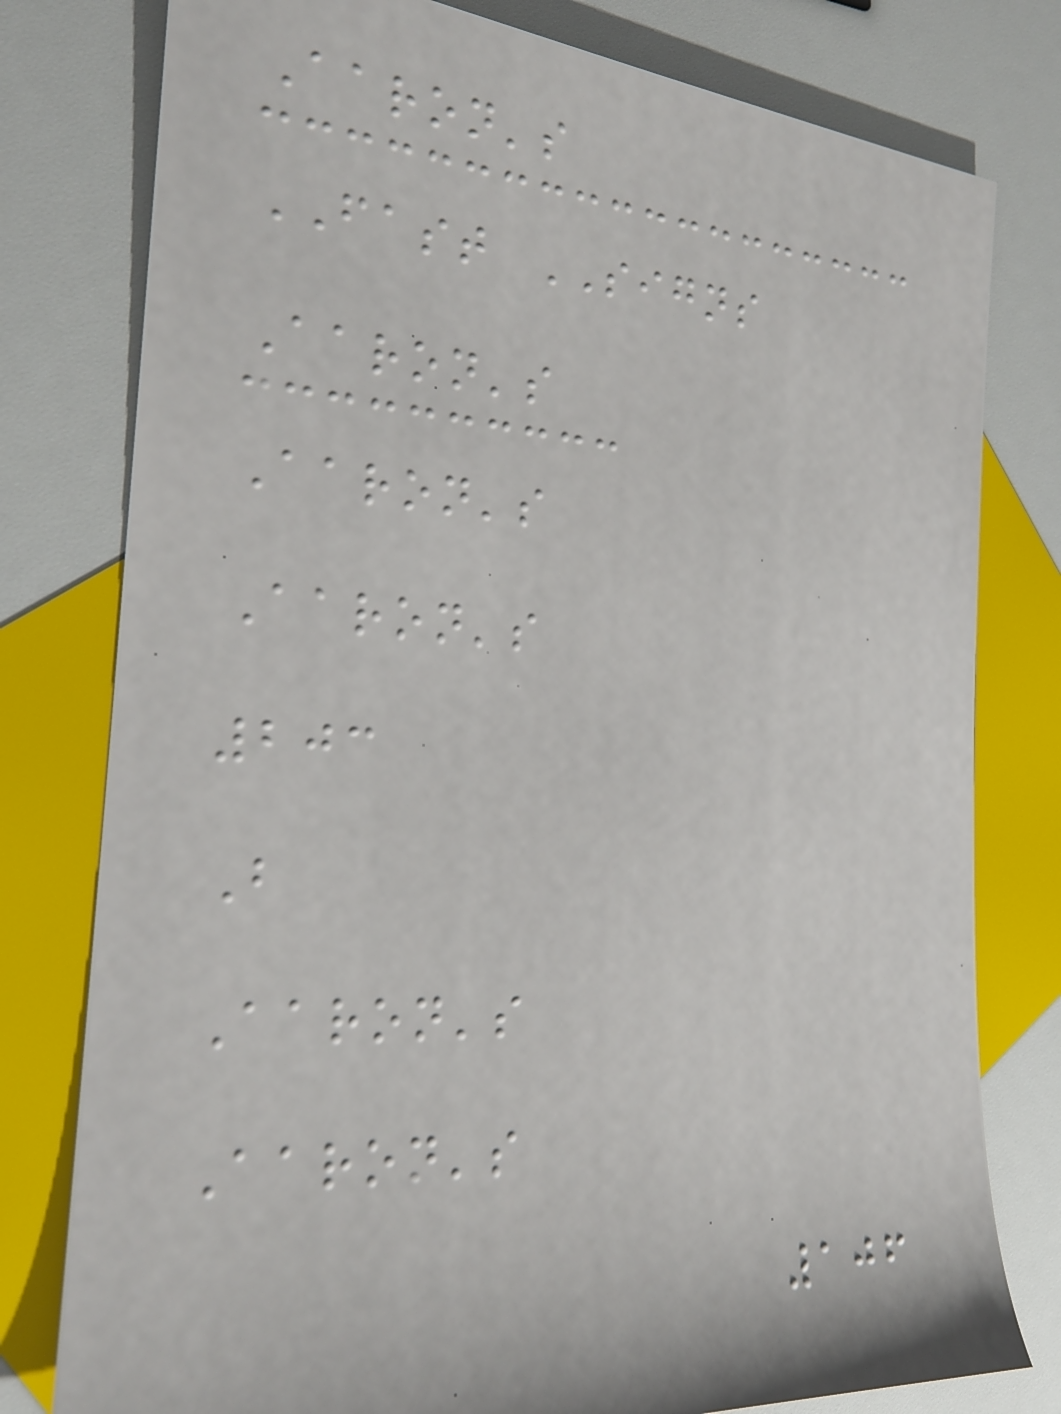Aaron's
FAST SIGNS
Aaron's
Aaron's
Aaron's
203
B
Aaron's
Aaron's
106
